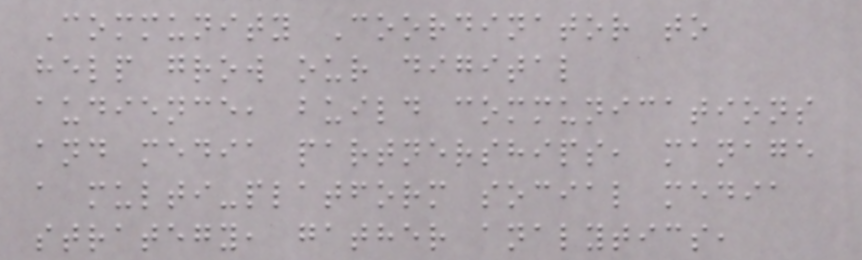Community Coordinator to
help grow our digital
audience, build communications
and media partnerships, manage
a multi-platform social media
strategy, gather analytics,
